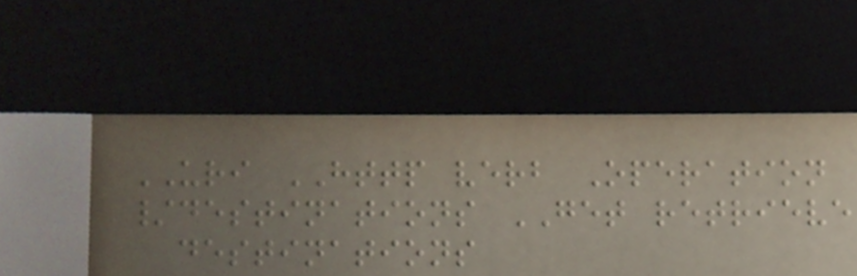URI HTTP verb Operation
/destinations GET retrieve
destinations
